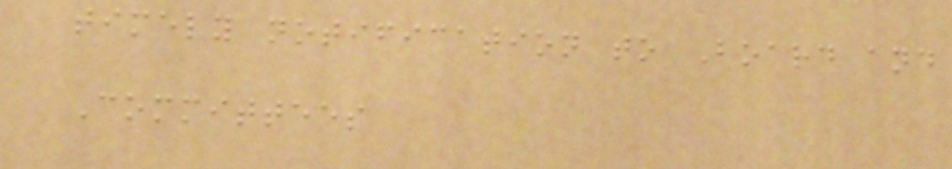timely notification to Board and
Committees
